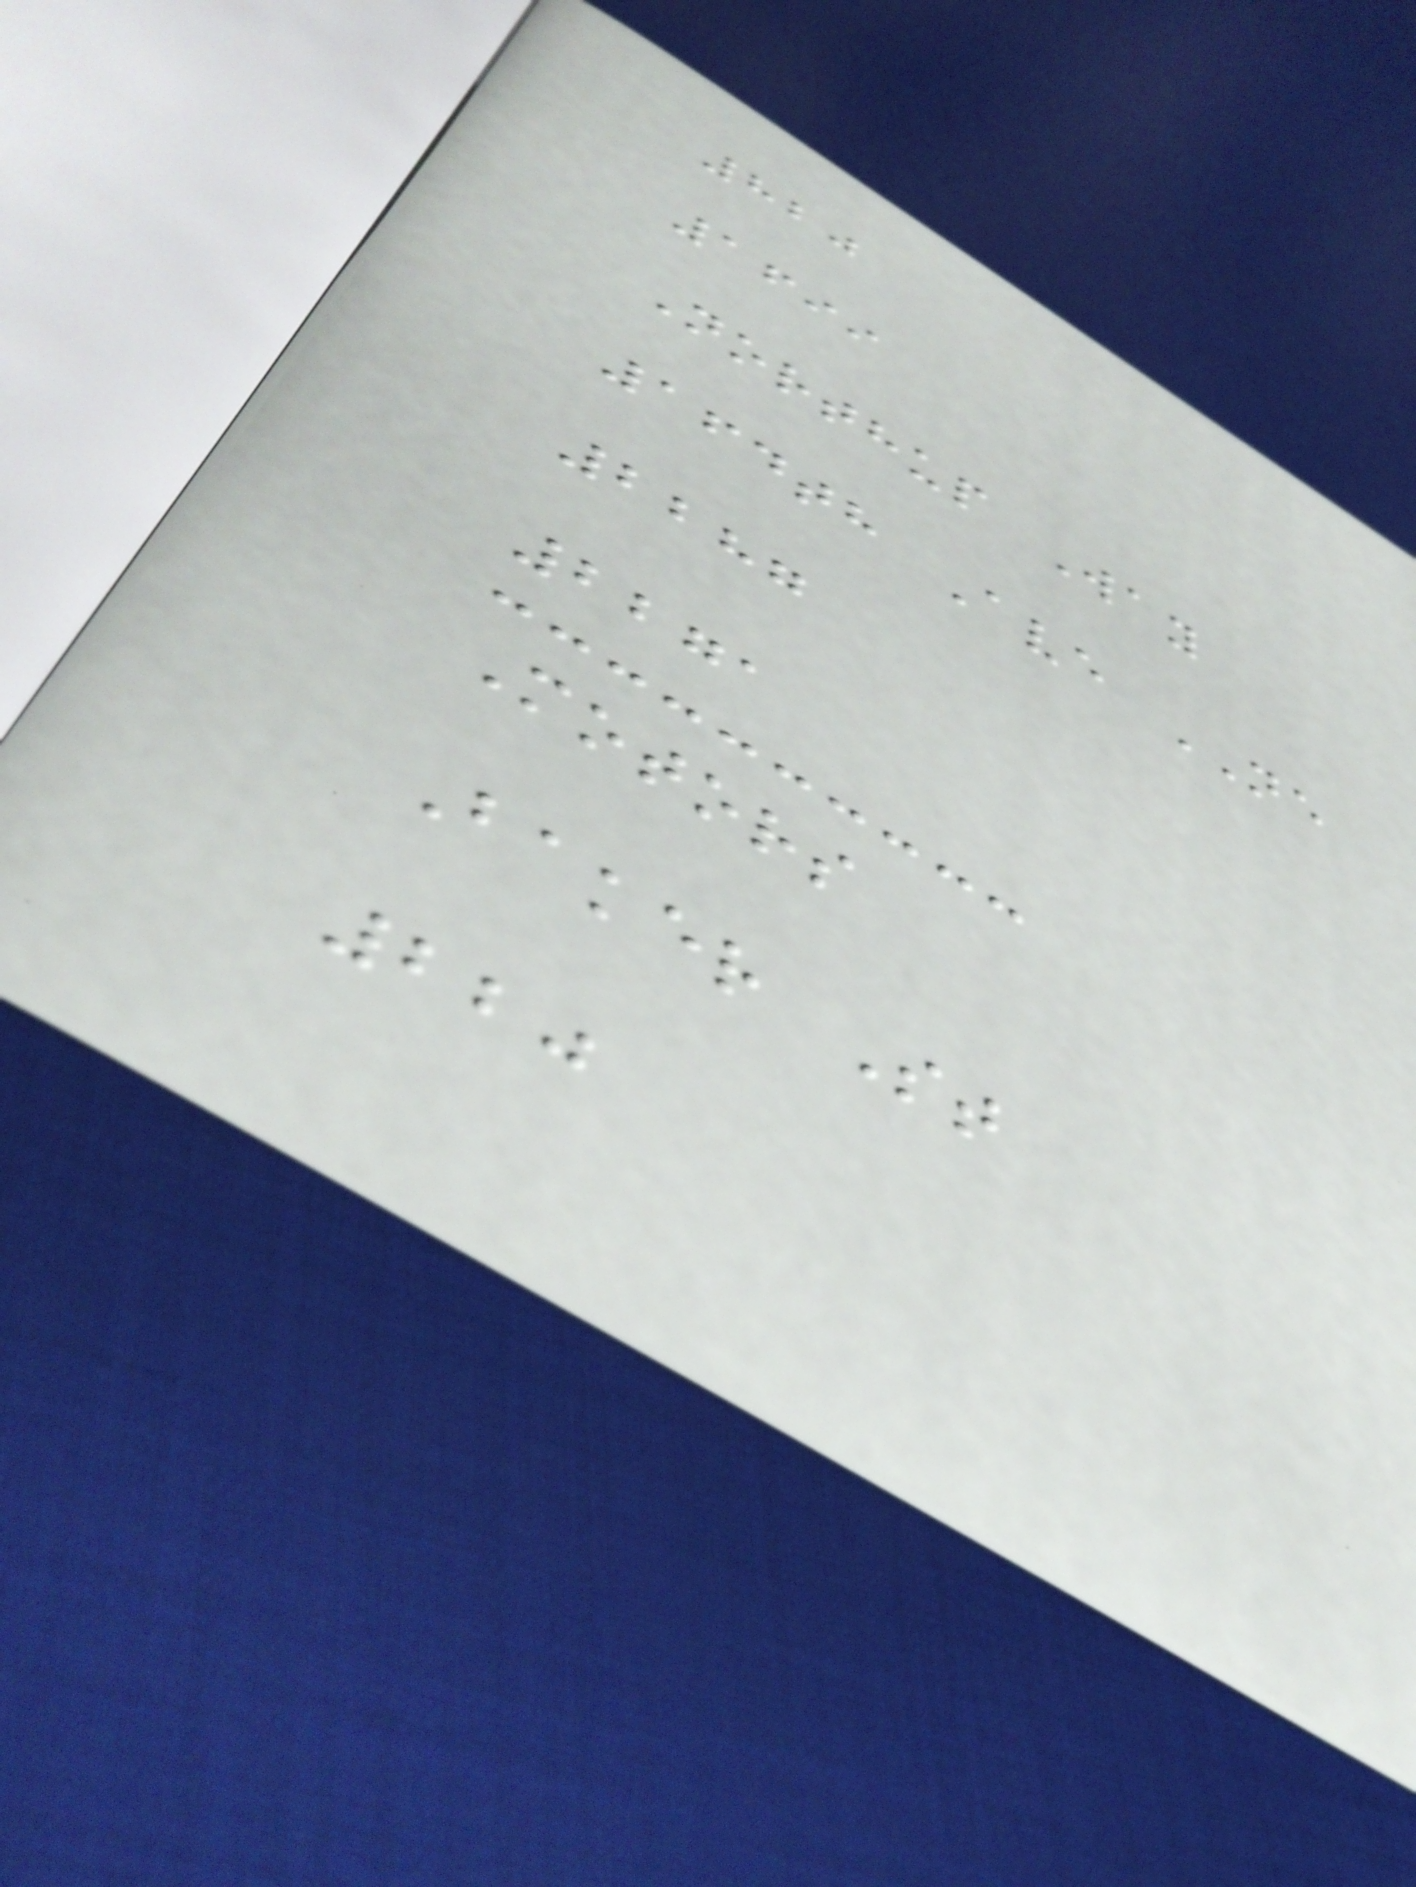820
1699
Northup Way
164th Ave NE
2287
2271
Motors
Baker St
220
